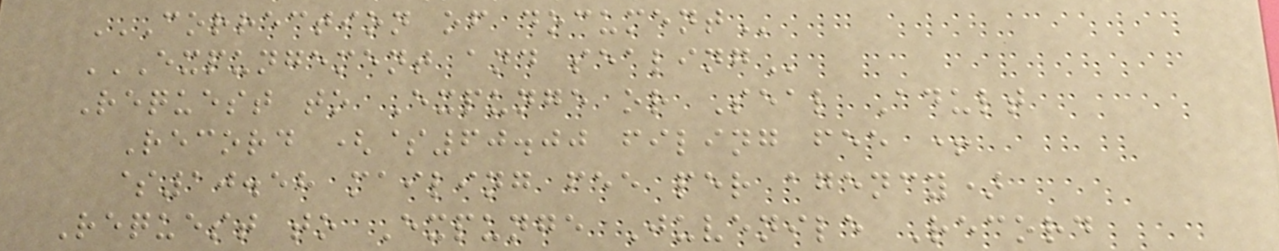CORRECTION OF DOCUMENT
EXPUNGEMENT AND SEALING
Request to Expunge or Seal Adult
Record ($60.00 filing fee +
$10.58 mailing fee per agency)
Request to Expunge Juvenile Record
